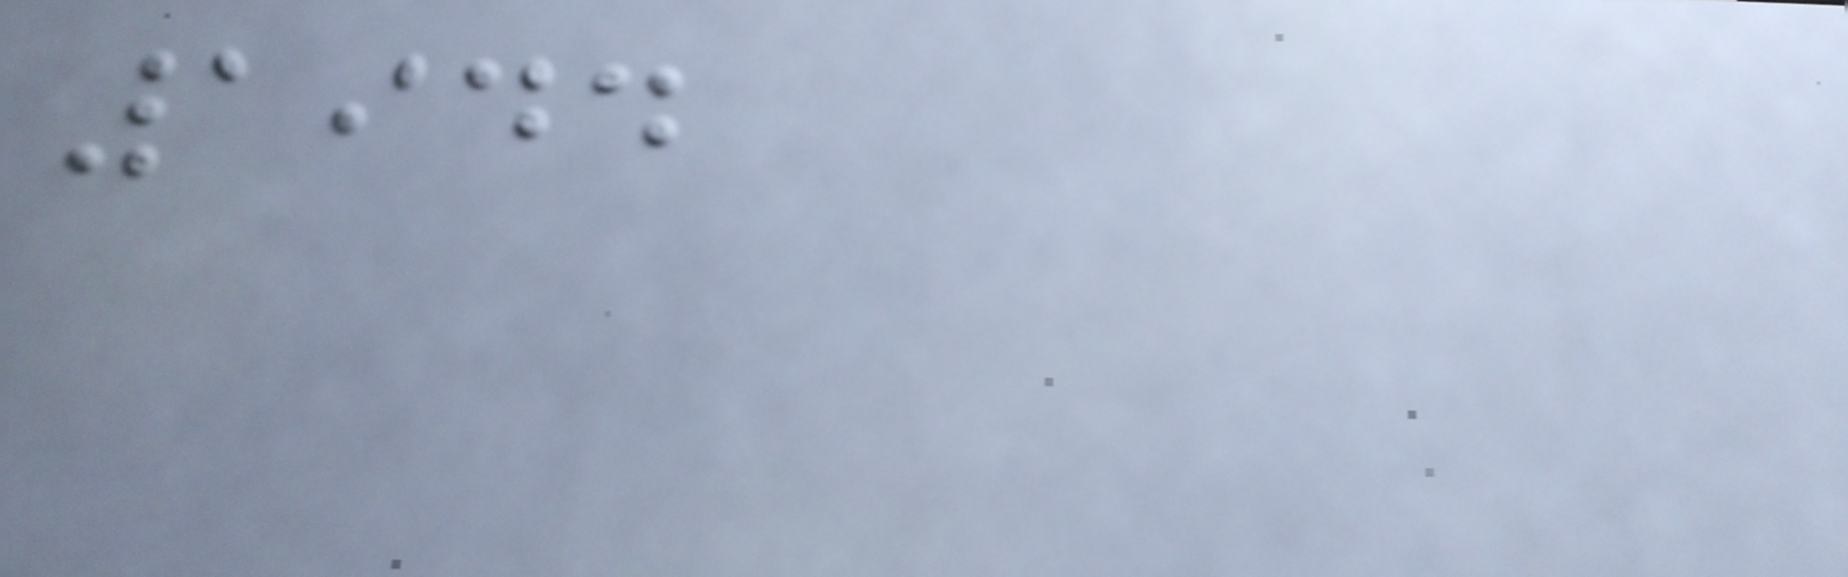1944
